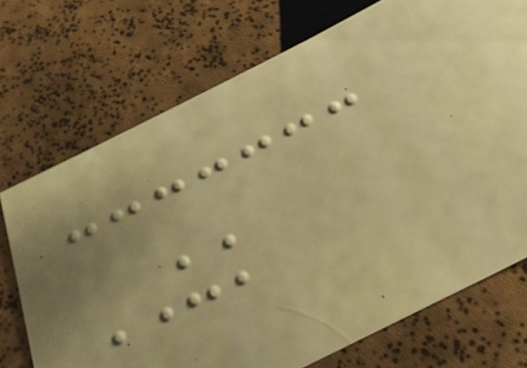UK
